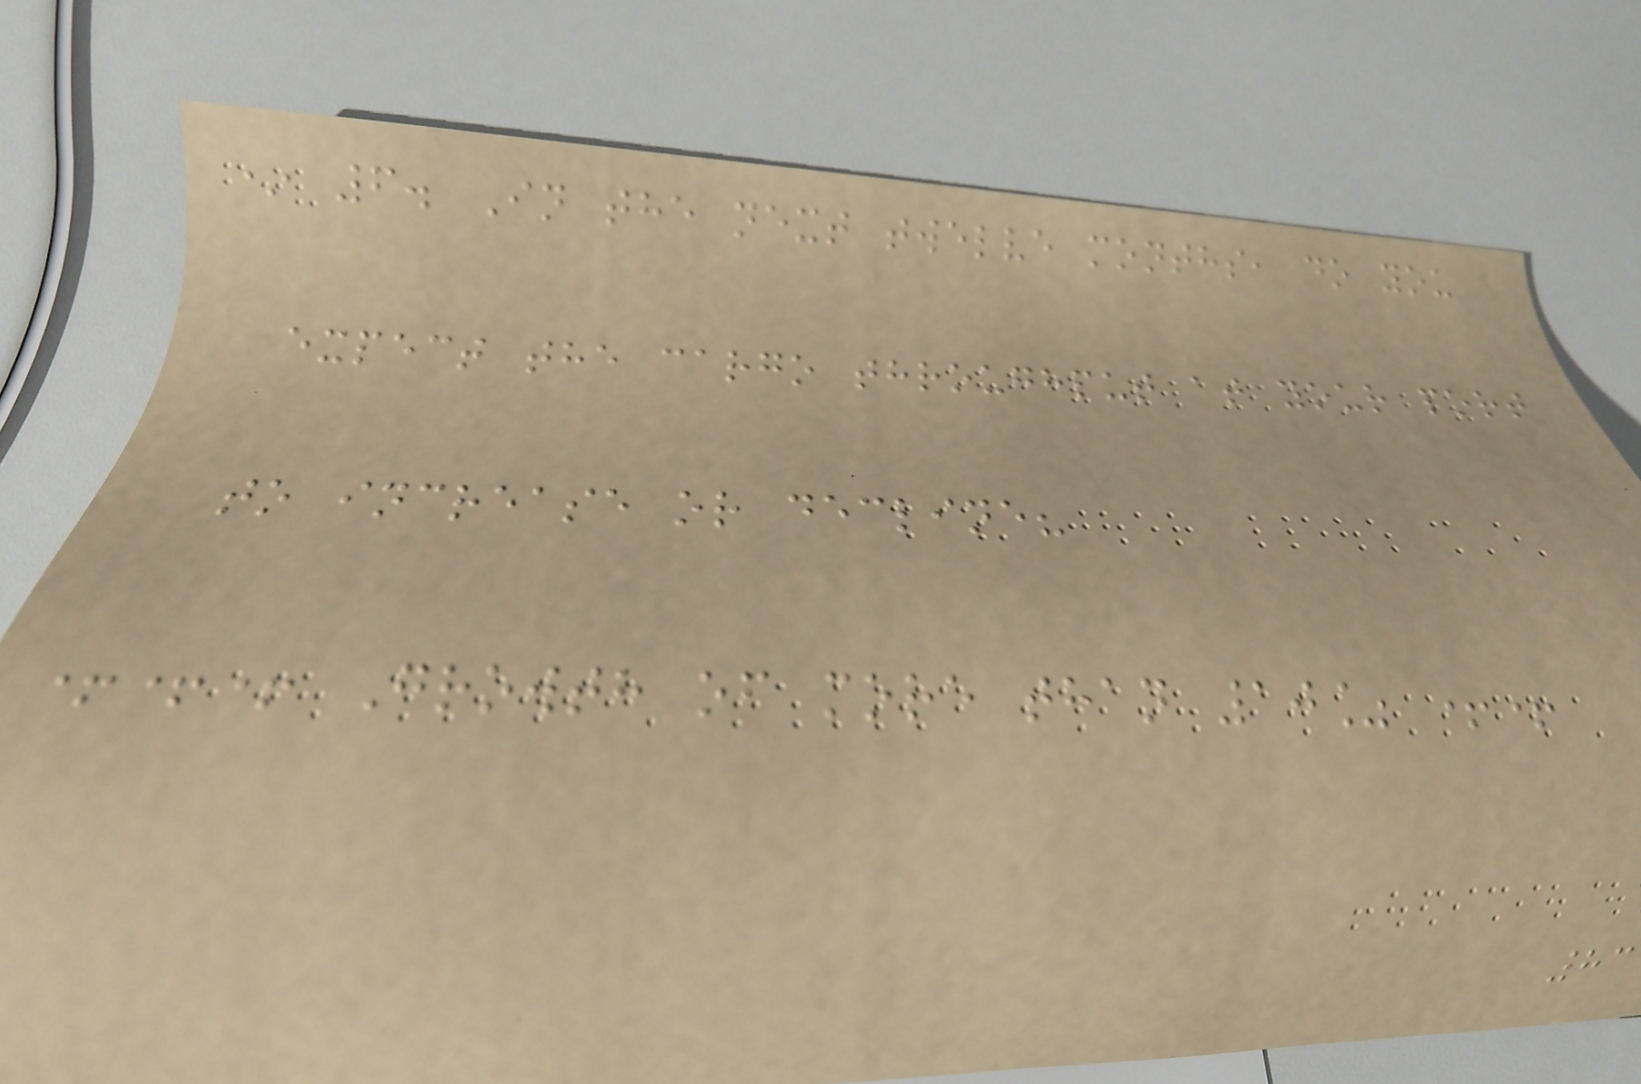* 6. In the next twelve months, do you
expect the cargo throughput at your port
to increase or decline?
+++ Growth of more than 10% ++
83
